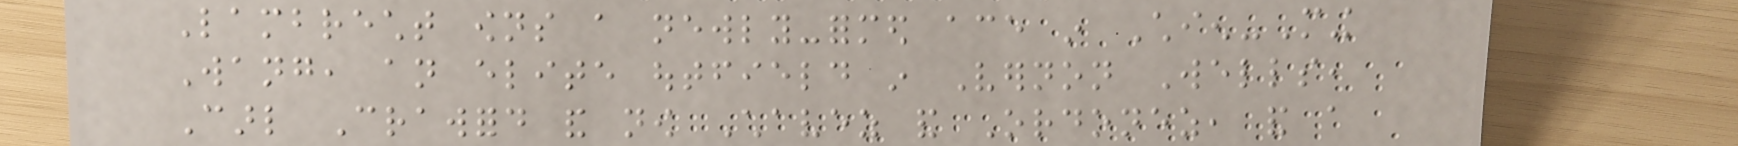Lambrecht owns a newly-formed ace in Chien-Ming
Wang, an elite outfield in Vernon Wells,
Carl Crawford and now Chavez and Ordonez, and a
